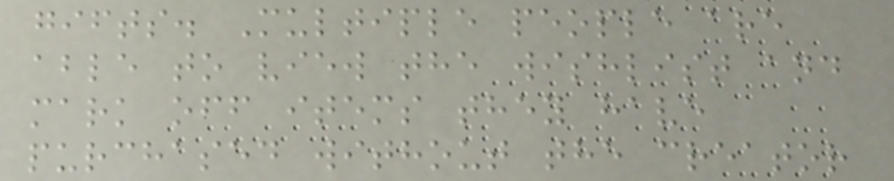gifts. Multiple people are
able to view the wishlist and
mark off items they have
purchased without the creator
